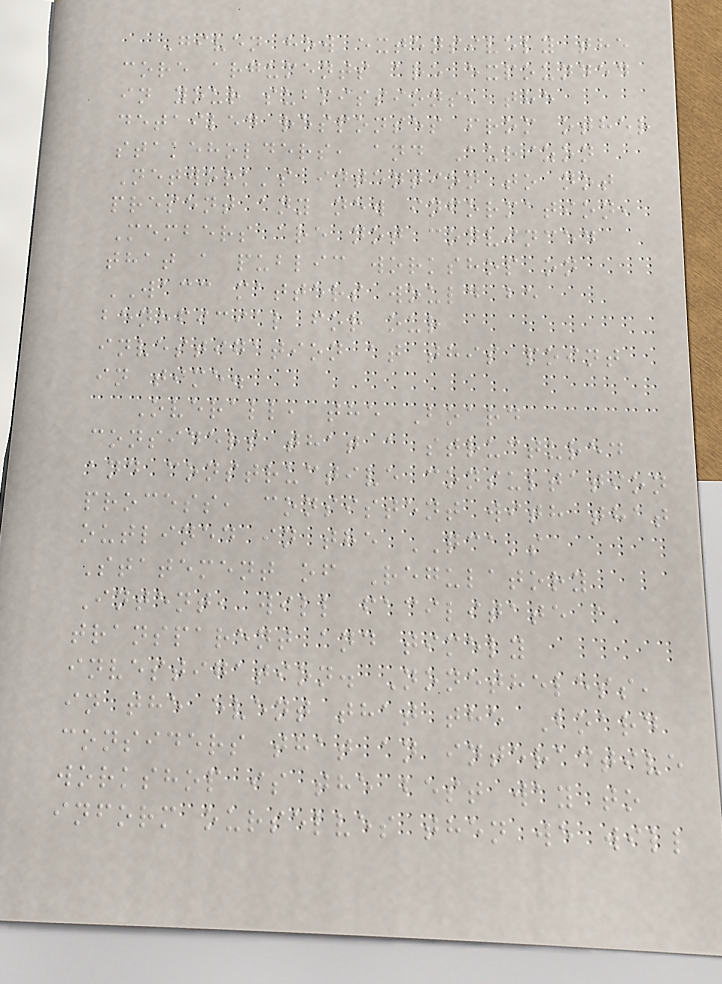Given how extensively the
core arguments are expounded
in your submissions, the
detailed responses from other
stakeholders, and Aurizon
Network's intention to not
present any new information,
Members are not convinced
that a public workshop on
WACC matters would be
beneficial for our
investigation at this point
in time.
Overall, the Board
considers that a structured
and constructive consultation
process, consistent with that
outlined in the QCA's
Statement of Regulatory
Intent, will facilitate a
transparent and timely
investigation. Nonetheless,
in the event that the Board
considers that an interactive
workshop is the best way to
inform ourselves then we will
